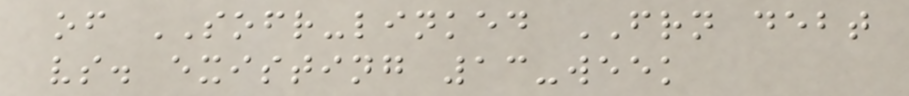of SOFR-linked FRN debt
vs. existing 13-week
